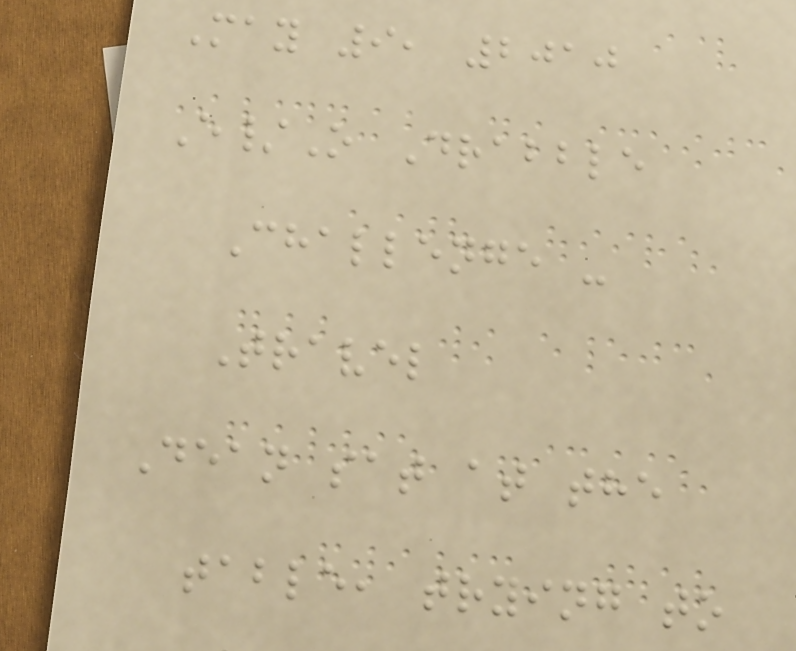May 9, 2010
E/O Drabble
Challenge -
Travel
Dean sat at the
table, trying to
